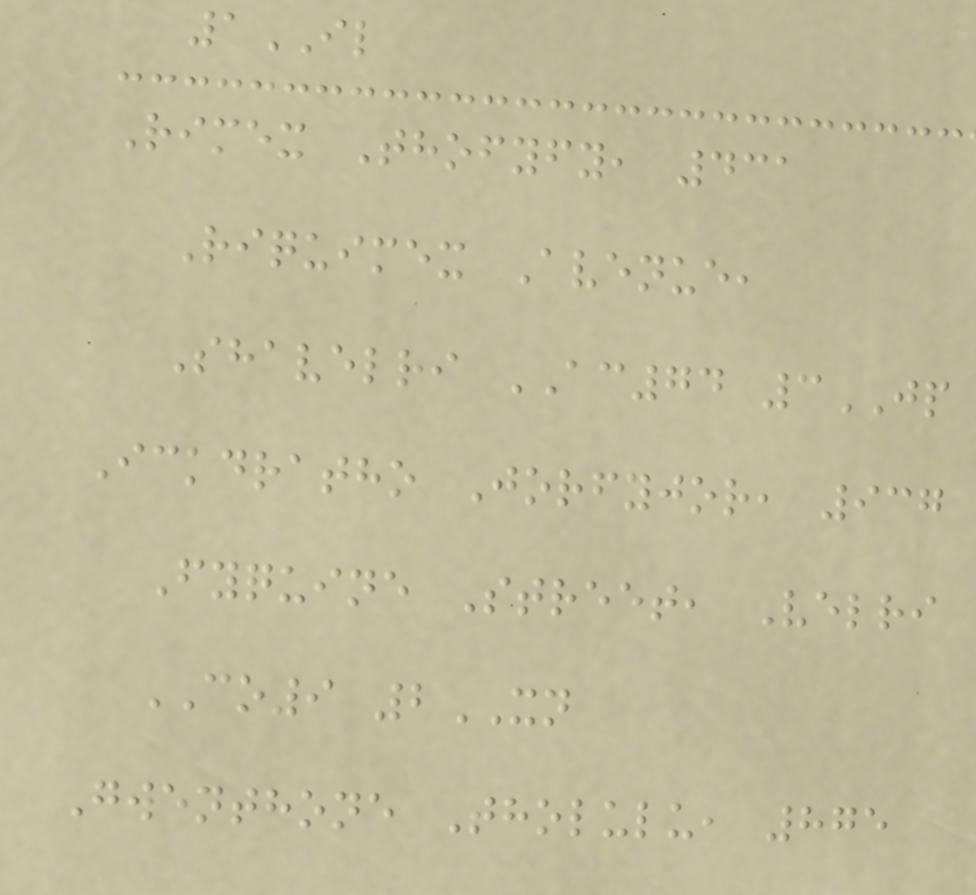1IL
Rimex Thofyfy, 431
Riquimex Avenue,
Shavelri AC74 3JP
Ickdratho Jorfyjor, 937
Fyquine Street, Velri
CO9 2XN
Gwenthone Tholulu, 875
